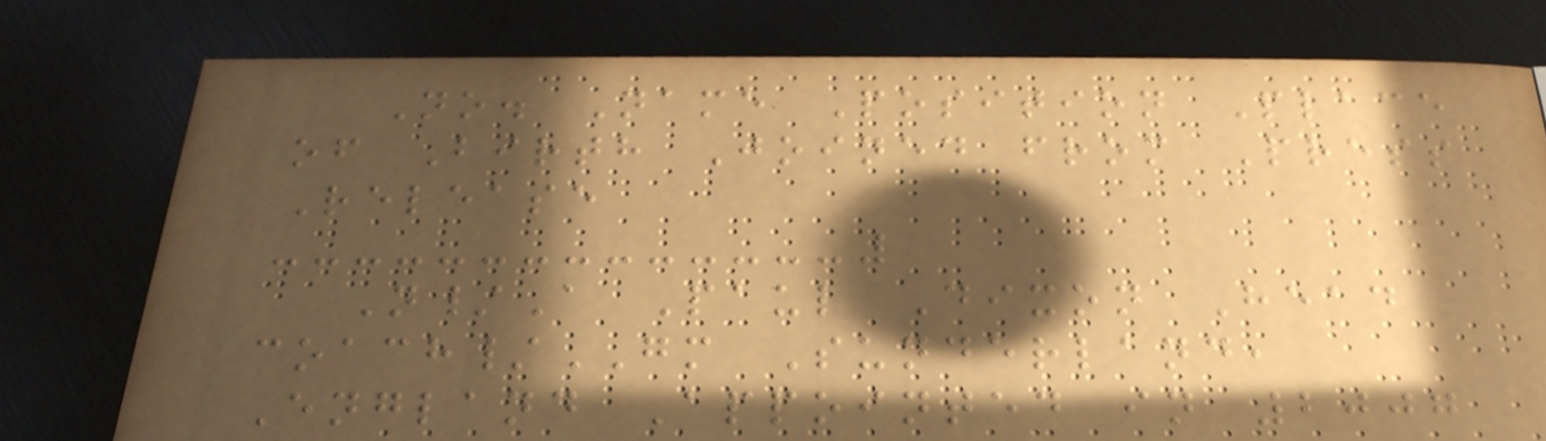No. Name Position Place
of Birth Joined from Press
Release
N/A Paul Dixon Head
coach/GM Sunderland,
England Appointed in 2007
